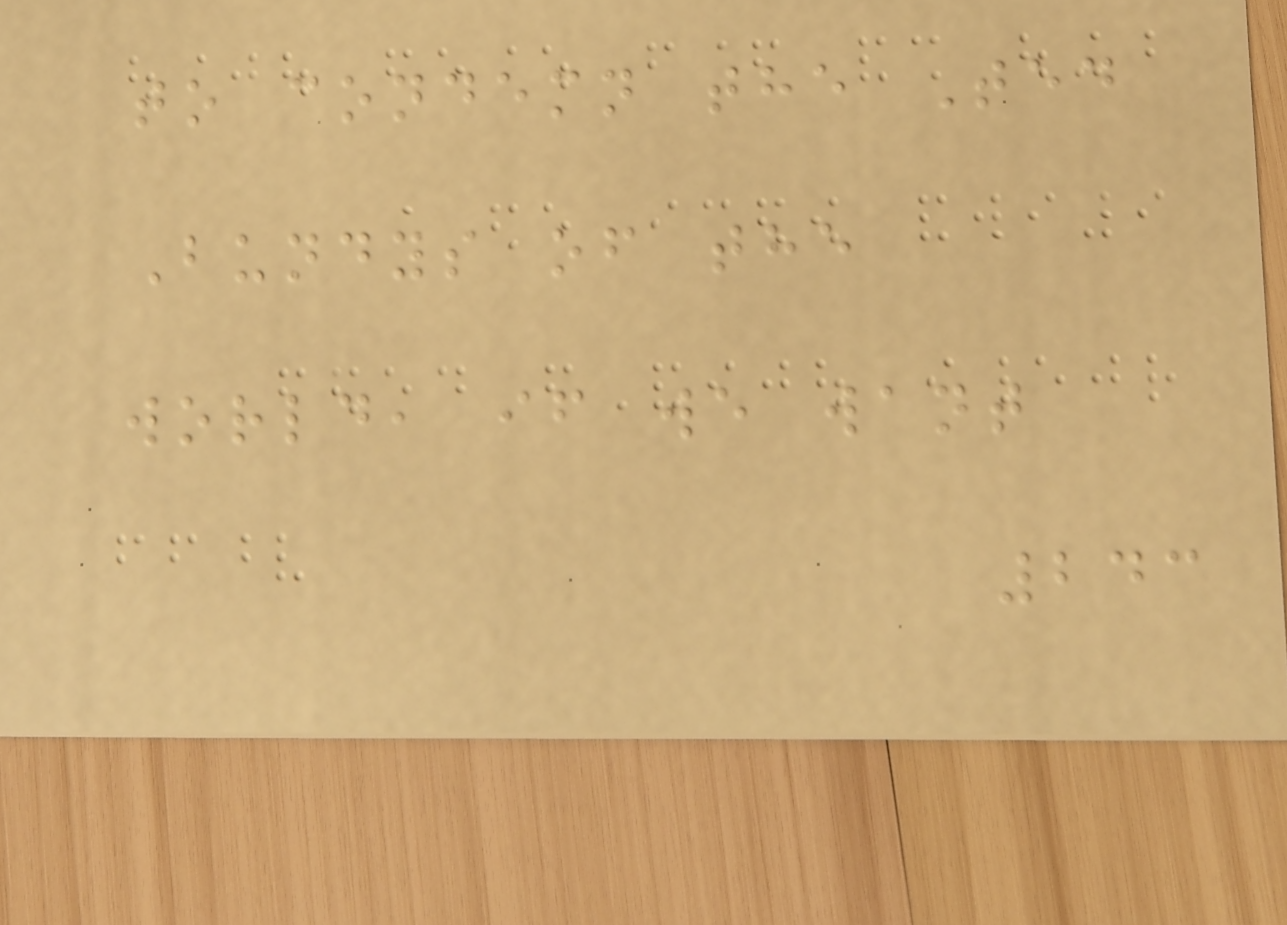to condemn the Ted
Bundys of the
world, if we want
243
